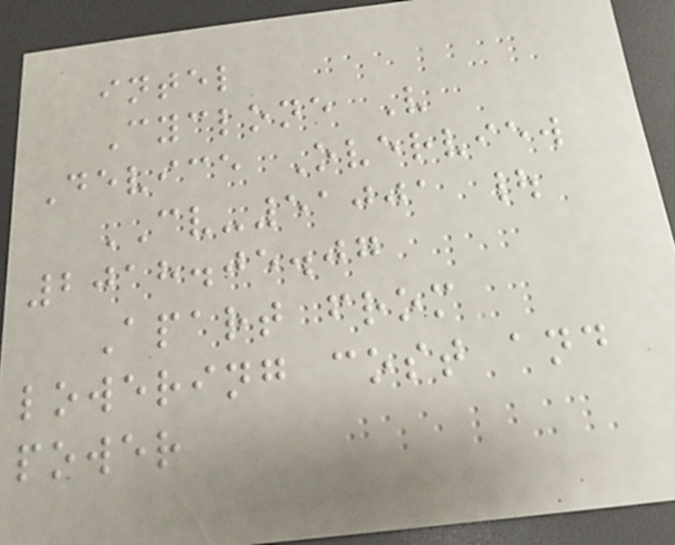intel
Cyclone V
Device Overview
CV-51001 |
2018.05.07
Apart from
lowering cost and
power
